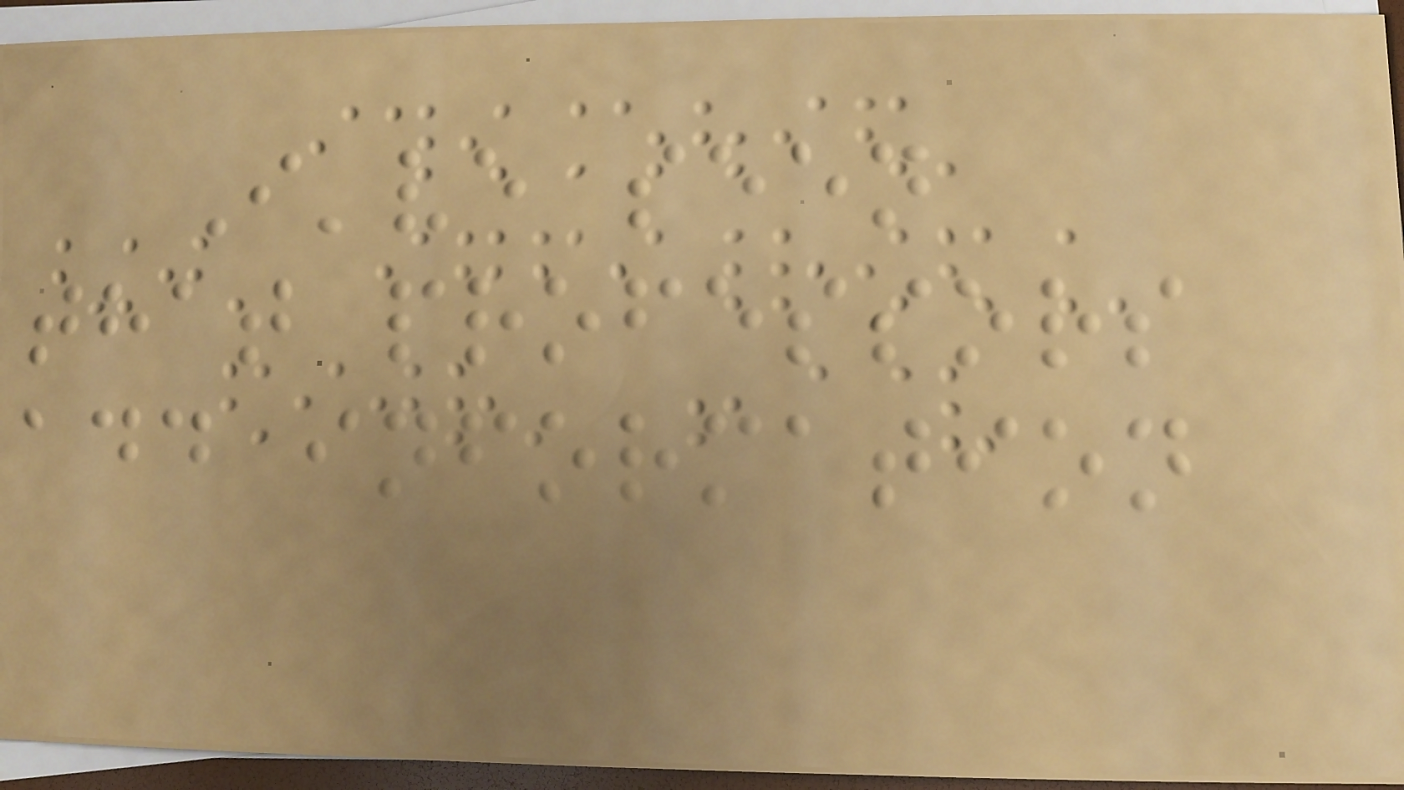I've seen
that professors
add information
